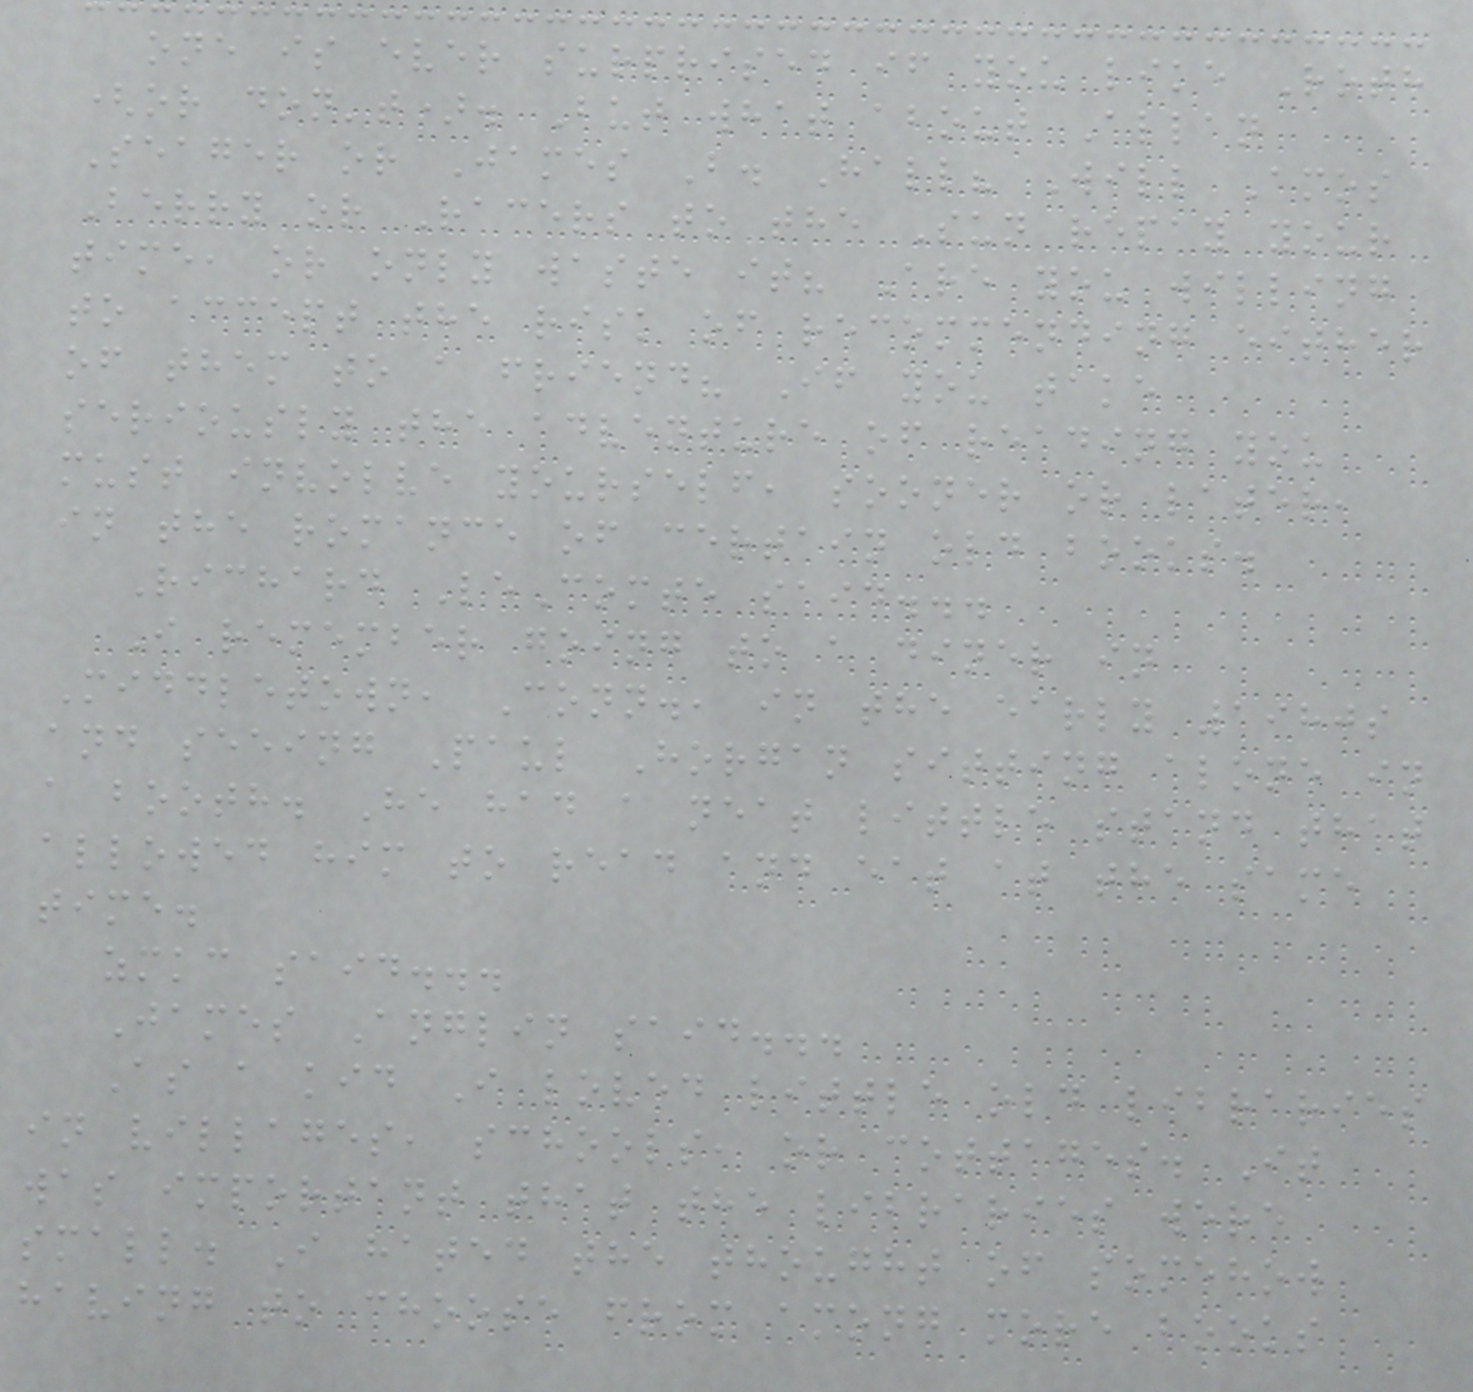one is ever surprised if you like Roth
(or don't). But what about Allan
Seager or James B. Hall? Will Amos
Berry or Racers to the Sun repay your
time, or only waste it? Are you willing
to accept the risk of recommending either
of them to a friend? If you take
seriously the adventure of reading you
must involve yourself, sooner or later,
in the romance of certain old books.
Richard LeComte said...
I remember going to a diner in
Middletown, Conn., in the early 1980s
and seeing Paul Horgan sitting alone in
a booth. He had a neat little stand that
allowed him to read and eat at the same
time.
zmkc said...
James Anglin said...
As a kid I loved little old libraries
in villages, schools, or cottages. It
was important that the libraries were
small. I hated the thought of somehow
having to choose from among more books
